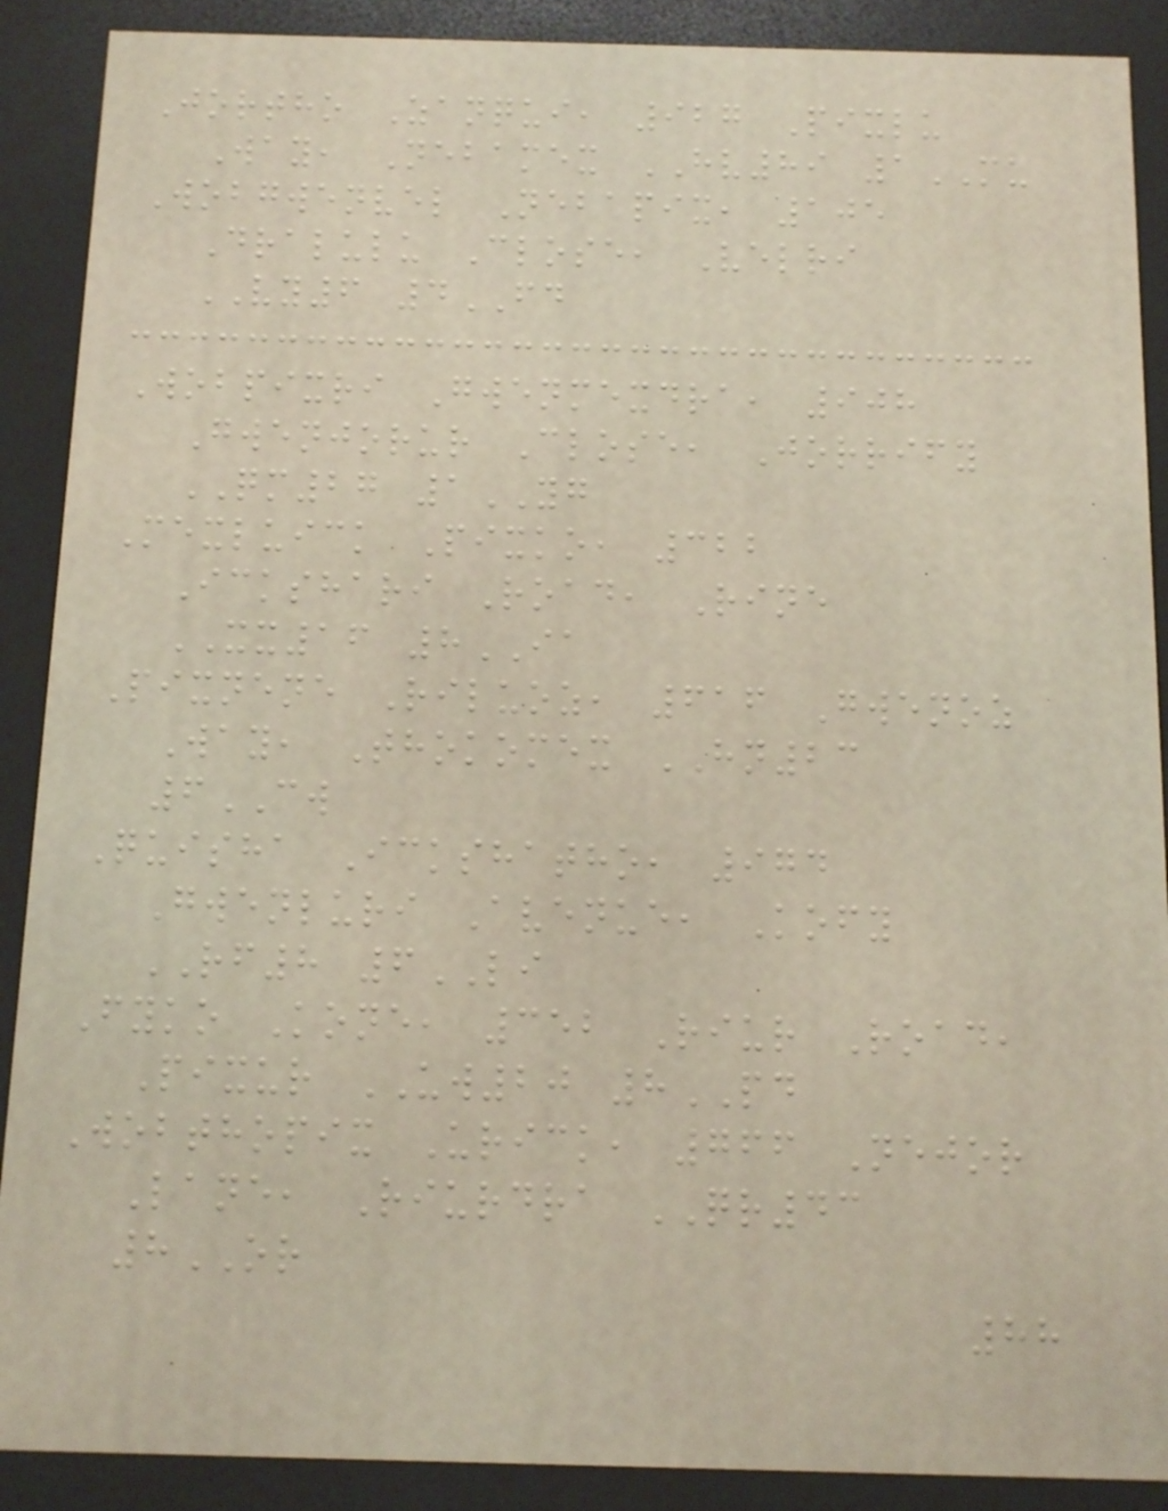Jortho Zanqui, 927 Pixlu
Way, Nebamex HV89 1MU
Wobgwenvel Nebapix, 105
Dralulu Close, Velri
VY6 4FD
Wobpixri Gwenmexdra, 908
Gwenjorur Close, Jorrify
QM27 1YG
Mexluick Pixko, 322
Ickshari Road, Rine
XX16 8IA
Pixnene Riluoz, 616 Gwenoz
Way, Thokomex HN23
6CW
Quisha Ickshatho, 974
Gwenluri Avenue, Kofy
RF8 6LI
Fyko Kone, 352 Riur Road,
Pixur UW20 8PD
Wobthopix Urick, 766 Nejor
Lane, Riurdra QR43
8OR
88
